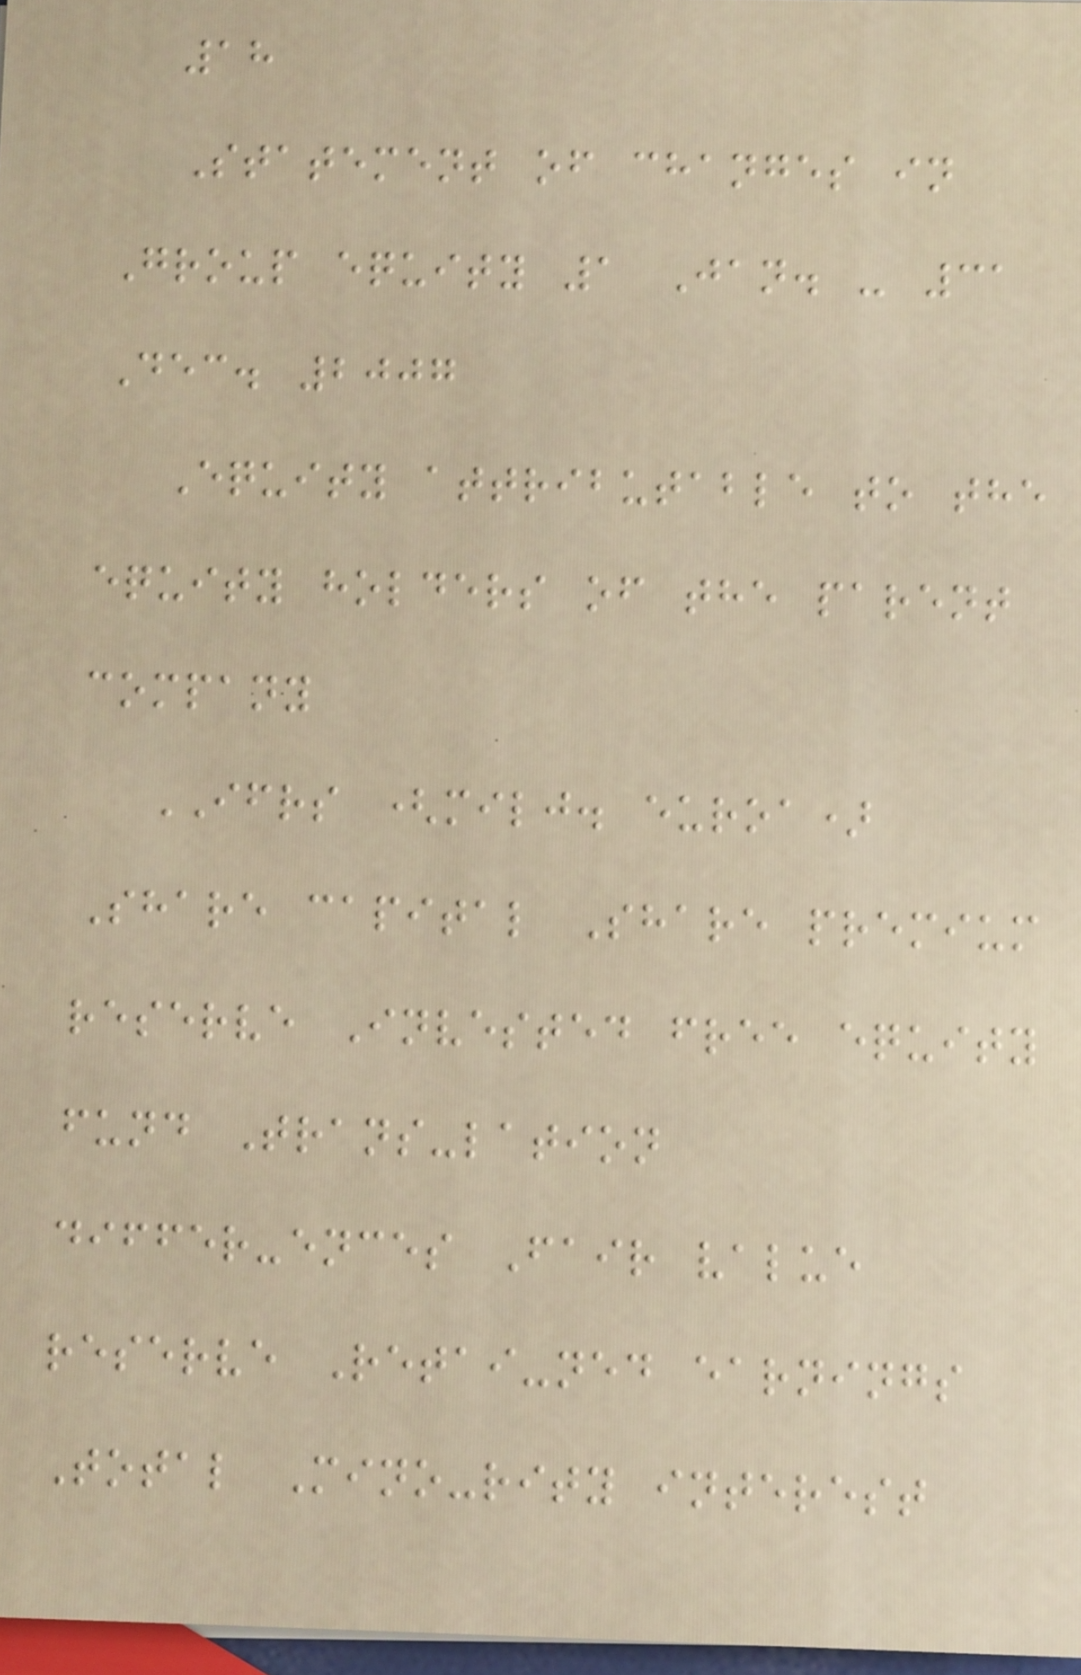18
Statement of changes in
Group equity 1 Jan. - 31
Dec. 2007
Equity attributable to the
equity holders of the parent
company
IFRS (milj. euroa)
Share capital Share premium
reserve Invested free equity
fund Trans-lation
differ-ences Fair value
reserve Retai-ned earnings
Total Mino-rity interest
